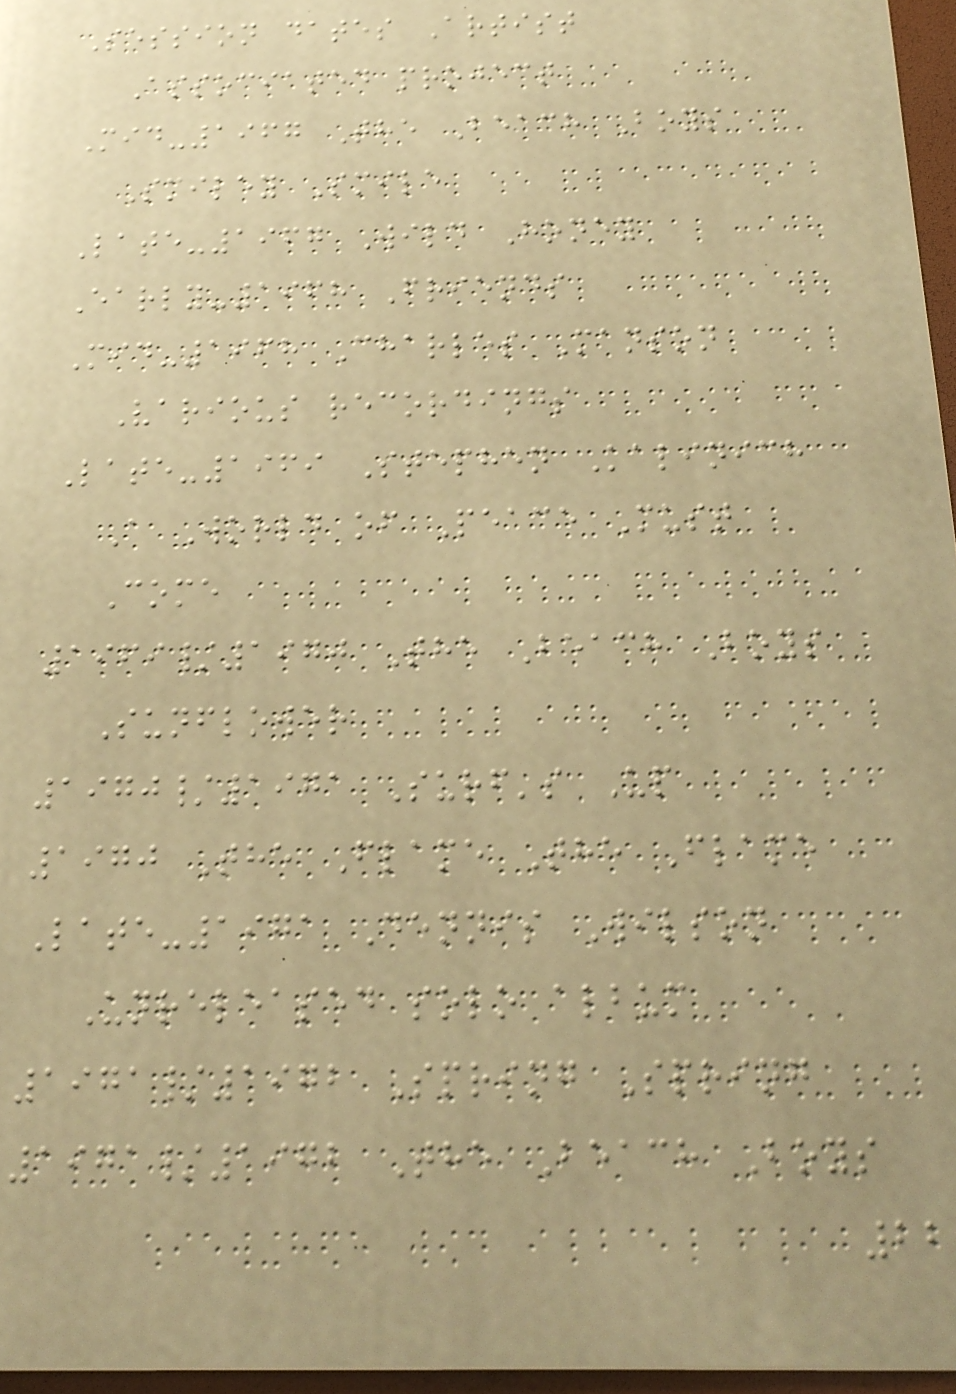Session dates Artist
Associated project
Mid-1967 The Beach Boys
Smiley Smile
Late-1967 Wild Honey
Early-1968 Friends
Mid-1968 Charles Manson
Various recordings
Late-1969 Stephen Kalinich
A World of Peace Must
Come
1969/1970 The Beach Boys
Sunflower
1970/1971 Surf's Up
1970 The Flame The Flame
Late-1971 Dennis Wilson
Unreleased solo album
1971/1972 Spring Spring
1971/1972 The Beach Boys
22
